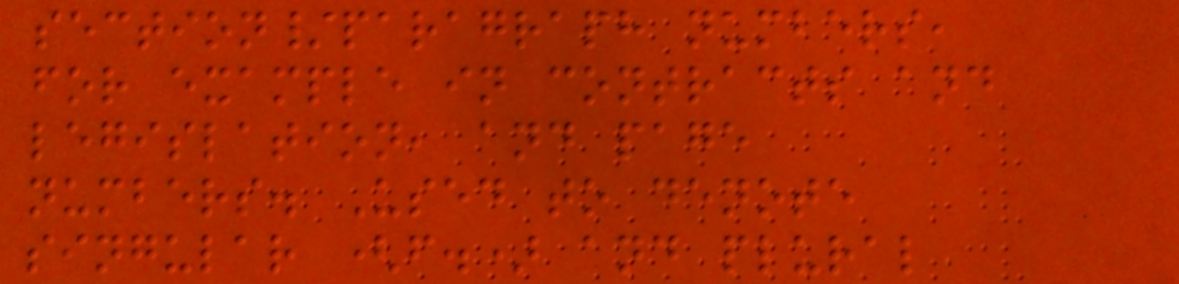section/paragraph numbers,
for example in contracts and
legislation, and page
numbers. Used to denote
singular (f.) and plural
